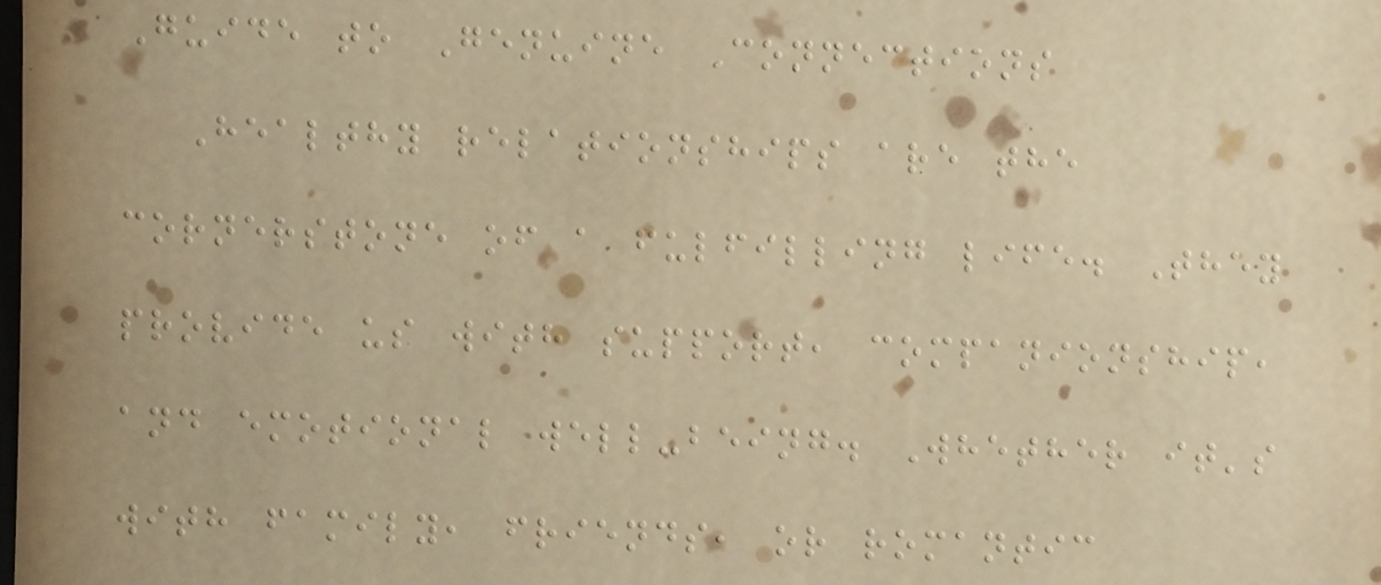Guide to Genuine Connections
Healthy relationships are the
cornerstone of a fulfilling life. They
provide us with support, companionship,
and emotional well-being. Whether it's
with family, friends, or romantic
